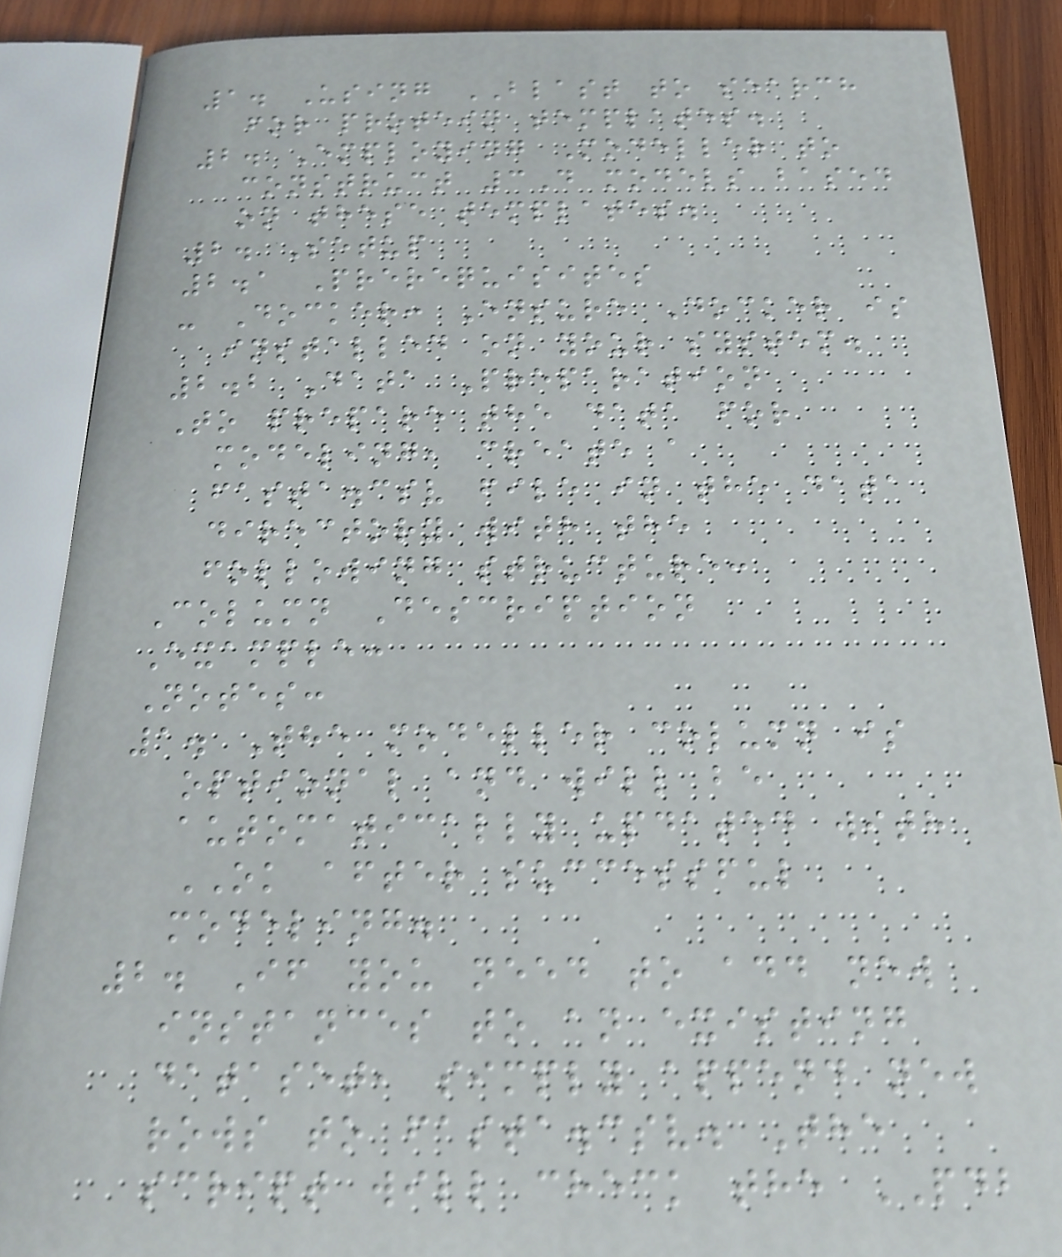1. Using BLAST to search
for protein templates.
2. Employing Modeller to
construct 3D models based
on these templates.
2. Setup
2.1 Prerequisites
- Docker: Ensure Docker is
installed on your system.
2.2 Data Preparation
To prepare the data for
modeling, create a
fasta.csv file in the data
directory with the
following structure:
Column Description
Example:
Notes:
1. The modeller column is
optional and will be
automatically updated with
OK after successful
modeling.
2. If you need to add new
instances to an existing
dataset, simply append new
rows to fasta.csv. The
script will check the PDB
